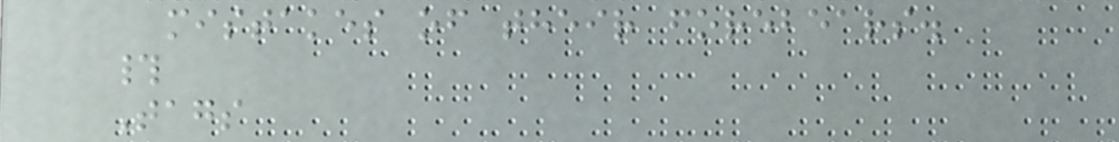mistakes of their forebears.
#
Tags
